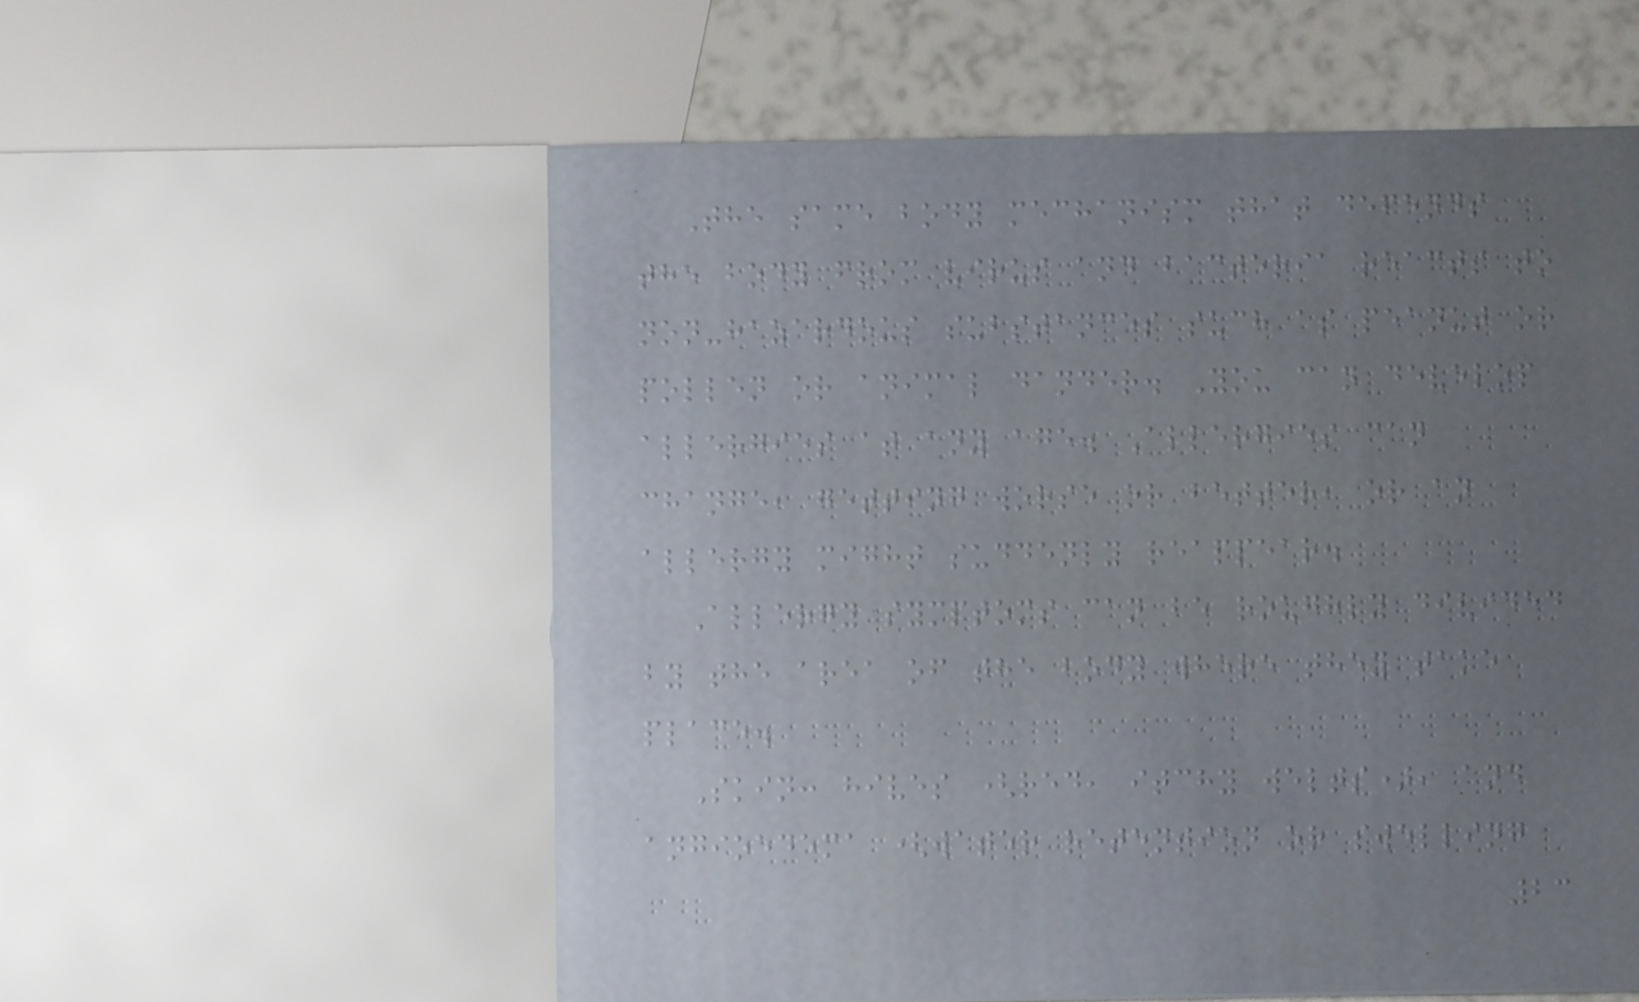The same body mechanism that defends
the body from virus and bacteria reacts to
non-hazardous substances such as peanut or
pollen or animal dander. You can develop
allergies at any age. Allergies can
change, getting worse or better, or an
allergy might suddenly reappear.
Allergy symptoms can be roughly divided
by the area of the body where they take
place.
Skin: hives (red, itchy welts), and
angioedema (water retention or swelling
23
